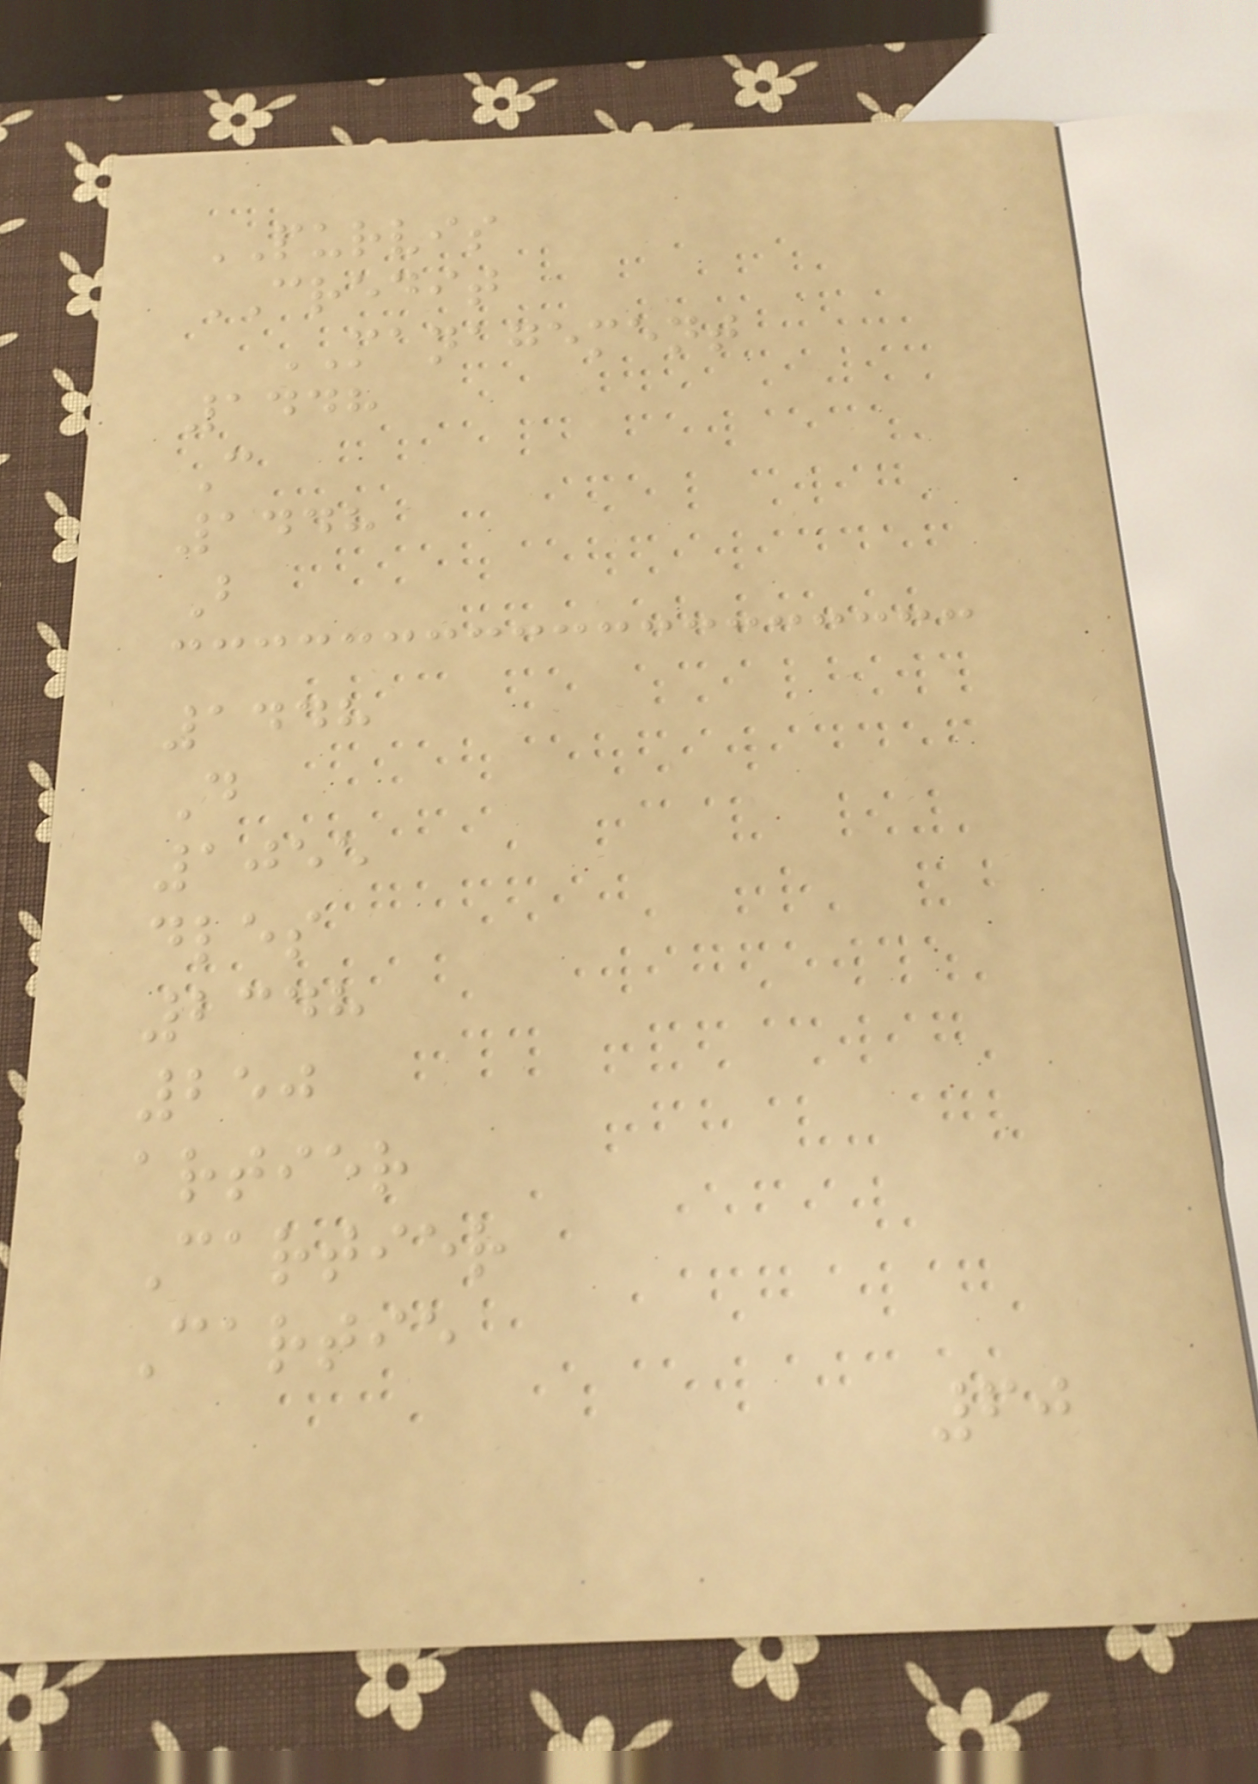PURVIS
CREDIT
MANAGEMENT
1448
C
1448
B
1448
D
1055
dles
2348
250
artier
Cartier
Cartie
60
